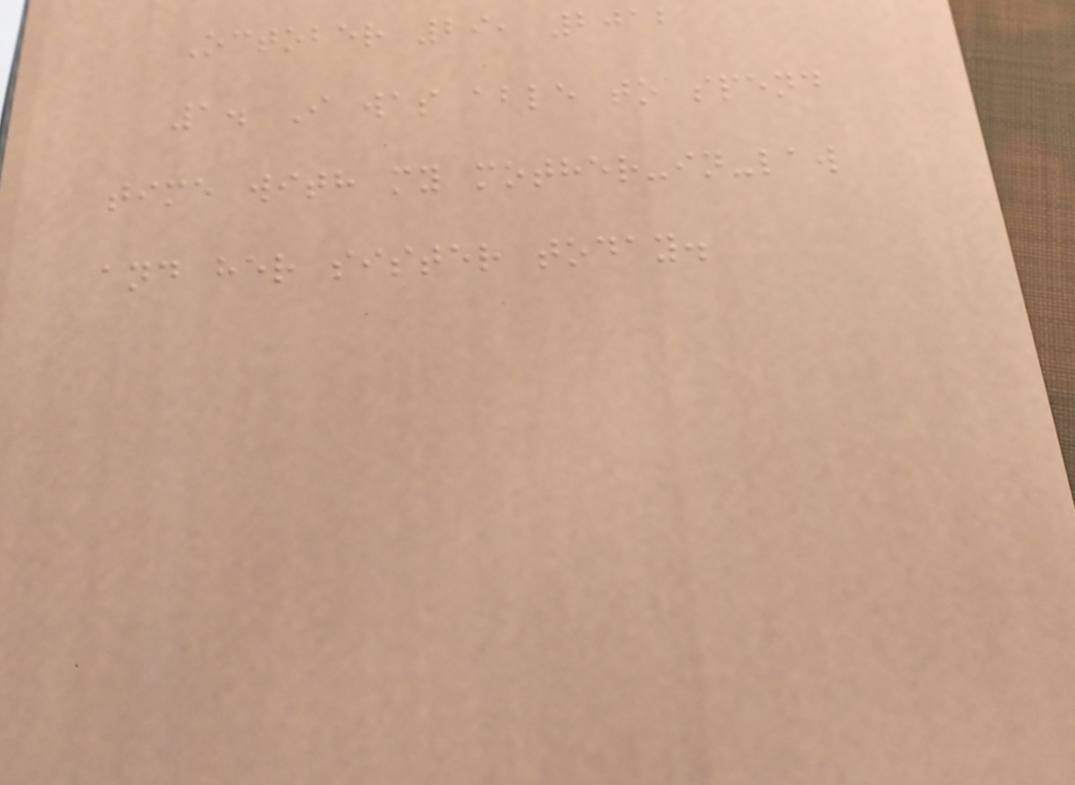October 29, 2012
1. I was able to spend
time with my mother-in-law
and her sister today.
